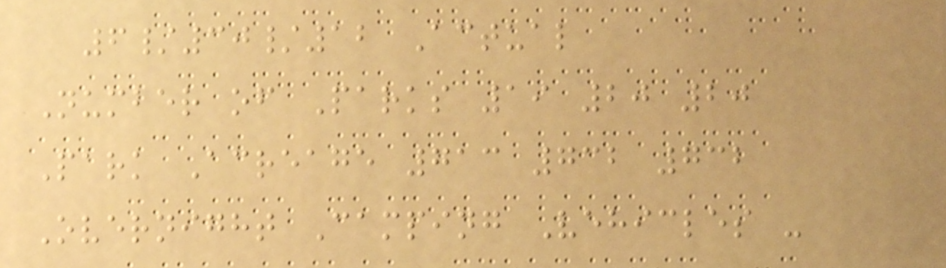6/30/12 Actual
Number of Parks 19 20 20
Park Acreage 713 732 732
Overnight Camping Vehicles -
